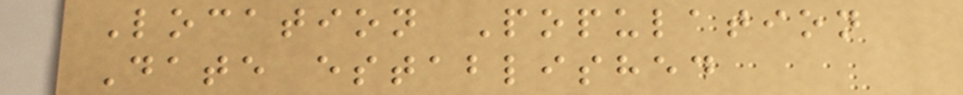Location Population
Date established
